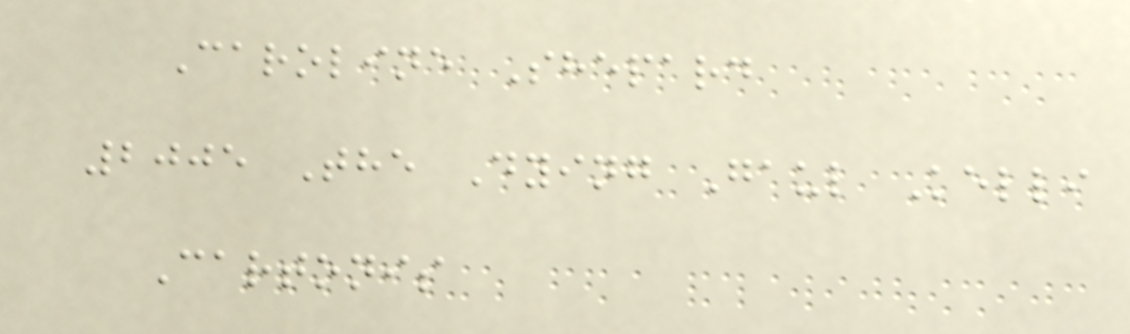Caroline Shepard
2005 The Dying Gaul Kelli
Cartonis
